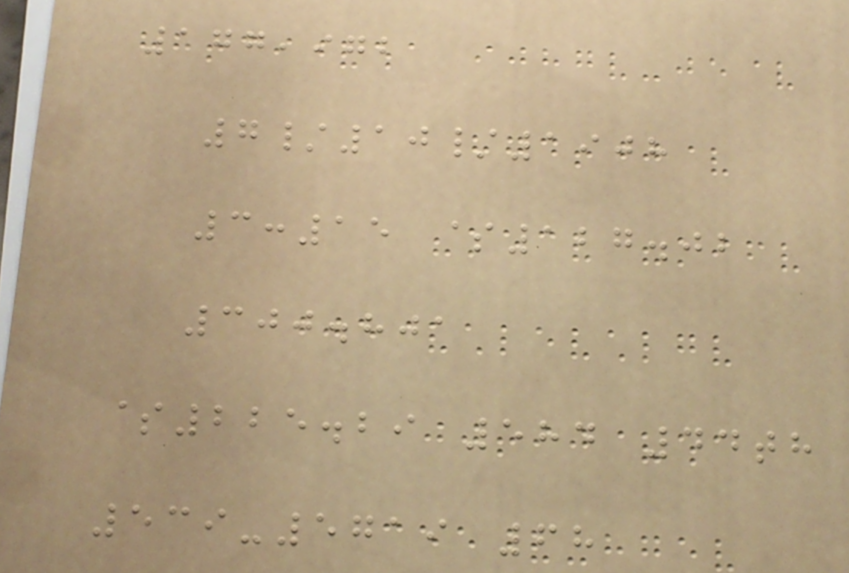177,972
7/10/1908
3:15 $127.02
300.801
$225.29 584 44th
539-5719 68
